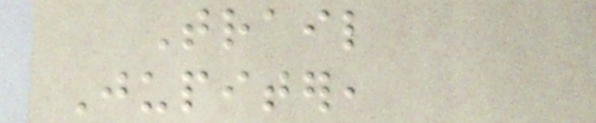Trail
Jupiter,
